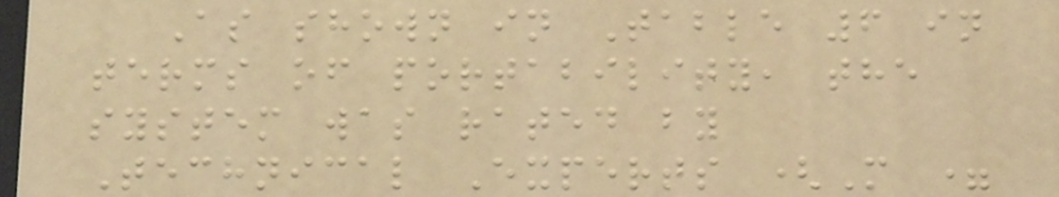As shown in Table 6 in
terms of portability, the
system was rated by
Technical Experts (M =
